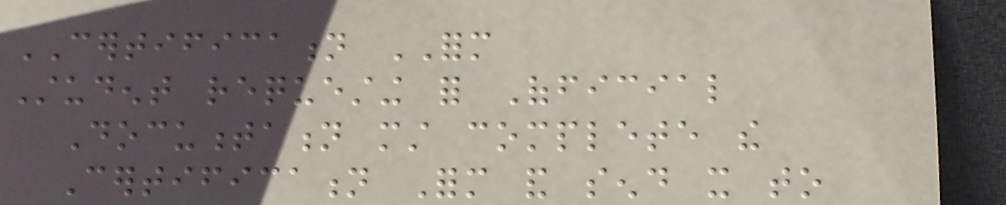CERTIFICATION FORM
Student requesting for Official
Documentation must complete the
Certification Form and send it to
